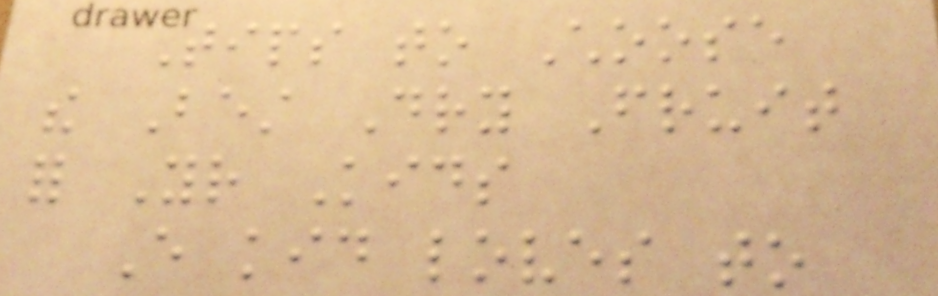Tips to Choose
the Best Dry Fruit
for Your Kids
Every kid loves to
